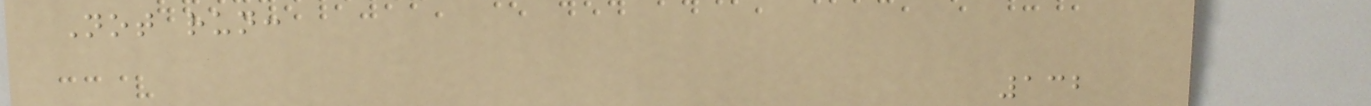Not run:
132
